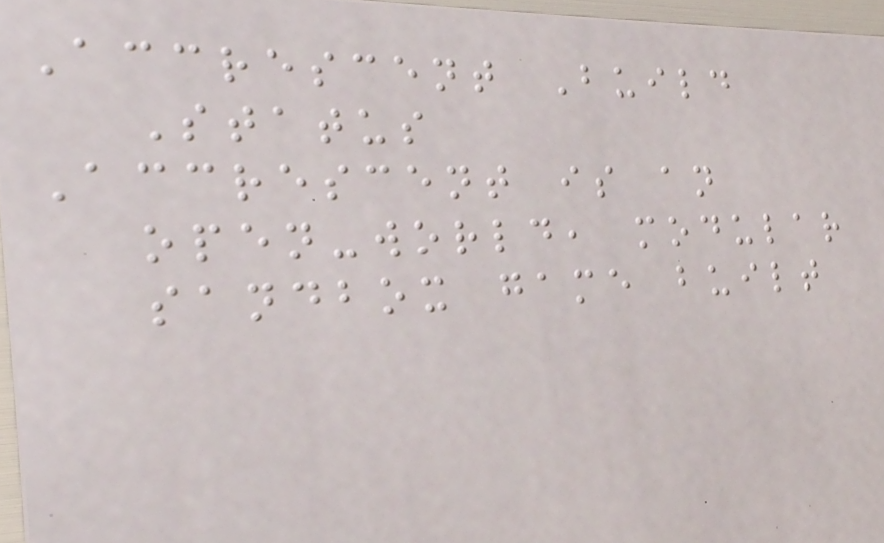Accrescent Build
Status
Accrescent is an
open-world, modular
sandbox game built
